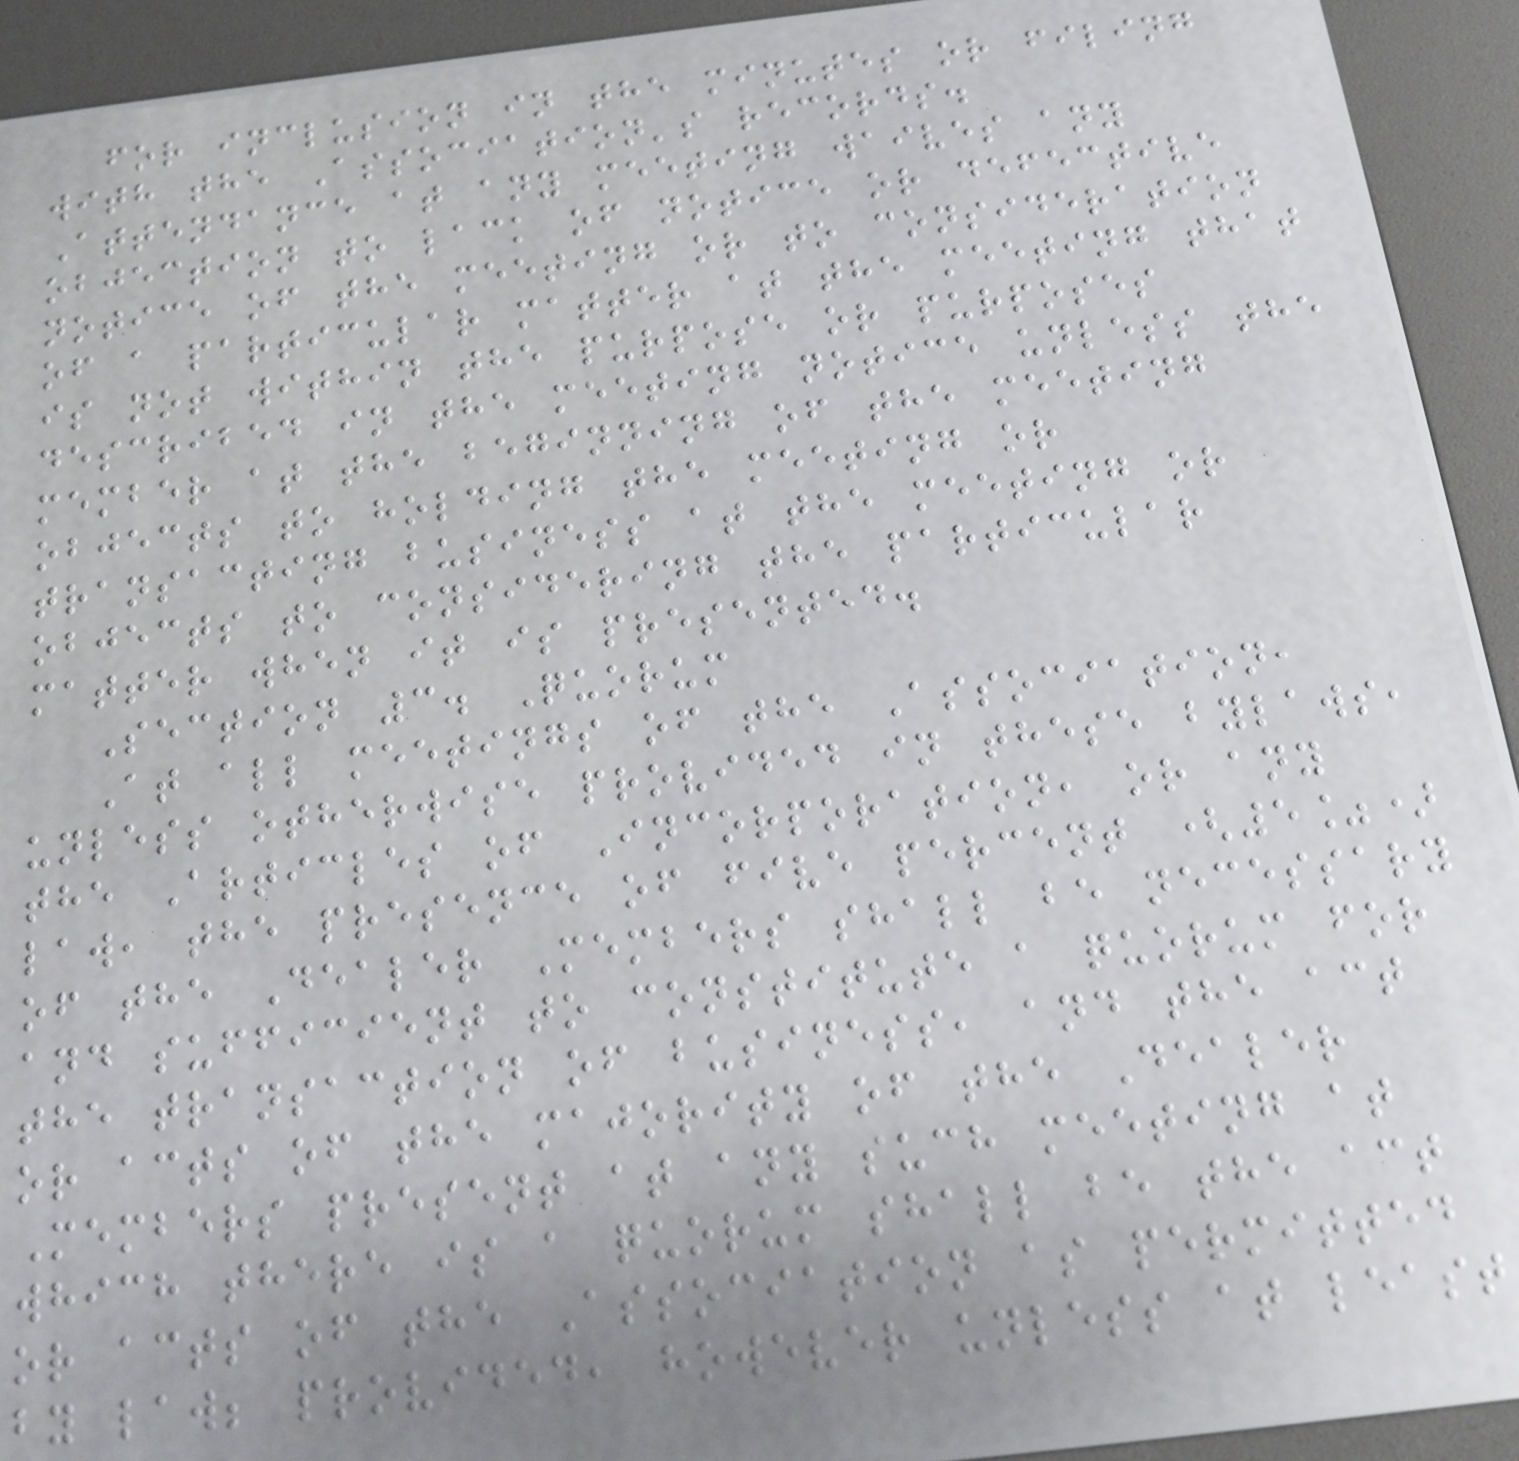for inclusion in the minutes or filing
with the Association's records.
Attendance at any meeting waives any
objection to lack of notice or defective
notice of the meeting or to consideration
of a particular matter at the meeting that
is not within the purpose or purposes
described in the meeting notice unless the
member at the beginning of the meeting
objects to holding the meeting or
transacting business at the meeting or
objects to considering the particular
matter when it is presented.
Section 3. Quorum
At all meetings of the Association,
unless otherwise provided in these bylaws,
the Articles of Incorporation, or any
law, the presence of five percent (5%)
of the Dealer Members shall be necessary
and sufficient to constitute a quorum for
the transaction of business, and the act
or acts of the majority of the Dealer
Members present at any such meeting at
which there is a quorum shall be the act
or acts of the Association as permitted
by law; provided, however unless at least
